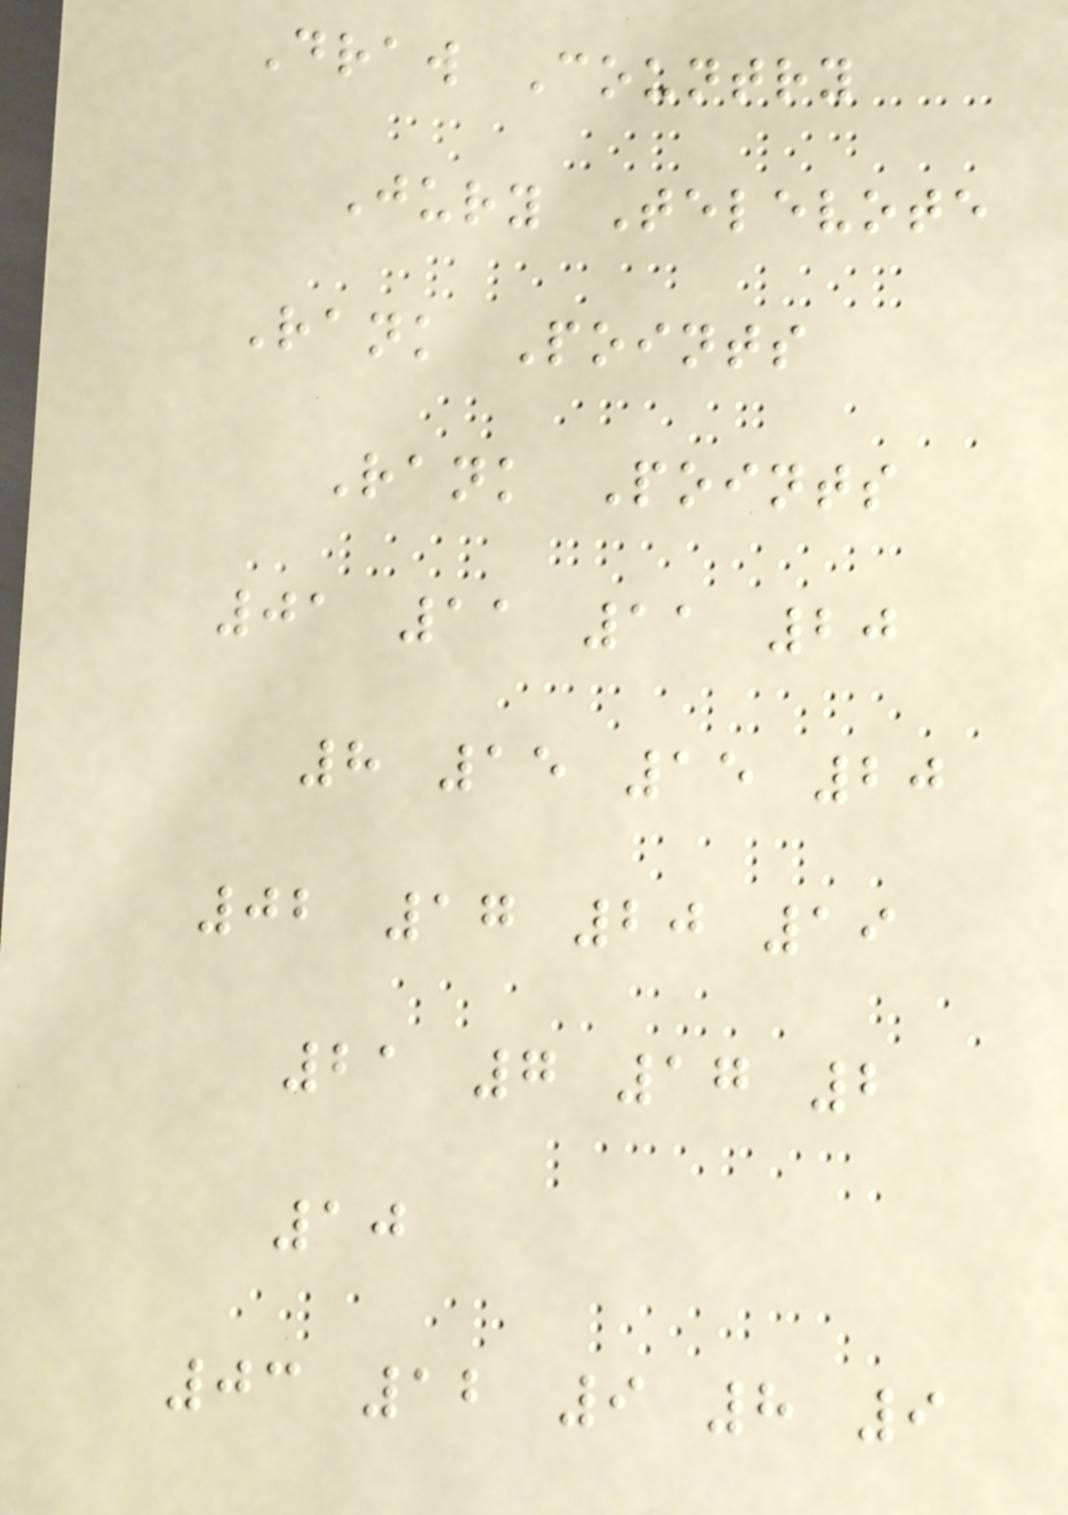Draw Country
Jury Televote
Rank Points
Rank Points
01 11 11 20
8 15 15 20
02 17 20 19
21 7 17 2
10
03 12 9 8 9
